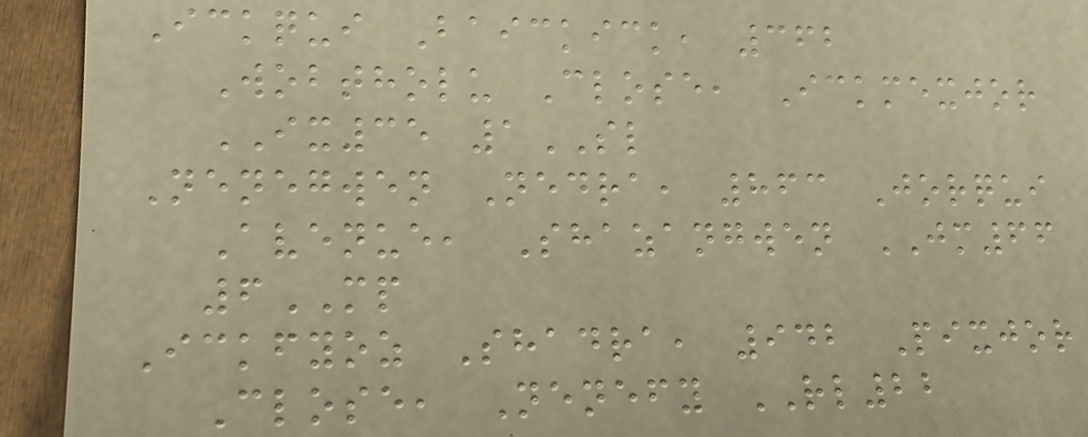Ickqui Baickick, 362
Wobtholu Close, Ickmexjor
IX35 1SL
Nenegwen Nedra, 863 Jorqui
Avenue, Shazangwen JM66
6MP
Ickfyoz Shadra, 942 Pixjor
Close, Nenefy RL22
